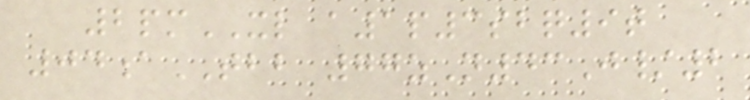2pmXL a1p3sbq9t
04aTBB 77zN43J/2
